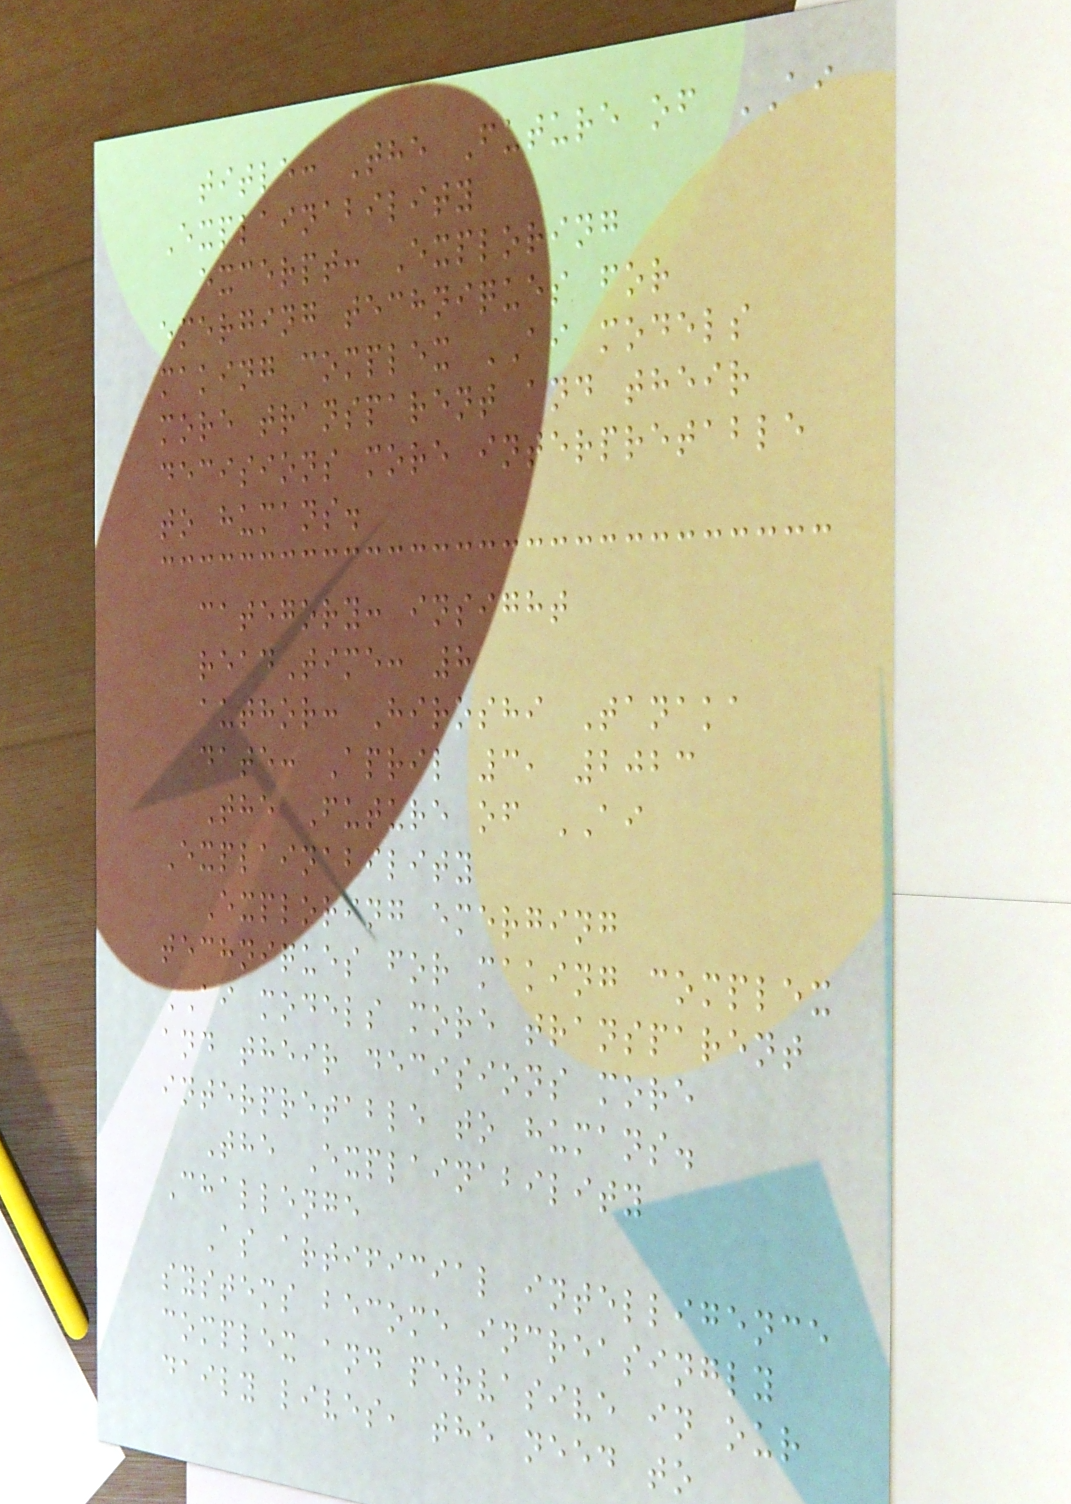title: The Future of AI
Explainability
excerpt: Exploring
emerging techniques for
making complex AI models
more transparent and their
decisions more interpretable
to humans.
category: insight
readTime: 8
author: Hiroshi Tanaka
date: April 3, 2023
The Future of AI
Explainability
Exploring emerging
techniques for making complex
AI models more transparent
and their decisions more
interpretable to humans.
The Explainability
Challenge
As artificial intelligence
systems become increasingly
complex and pervasive in our
daily lives, the need to
